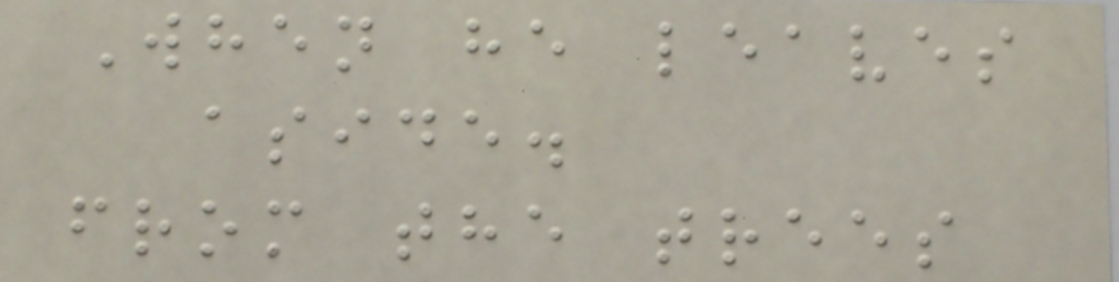When he leaves
aside.
from the trees
